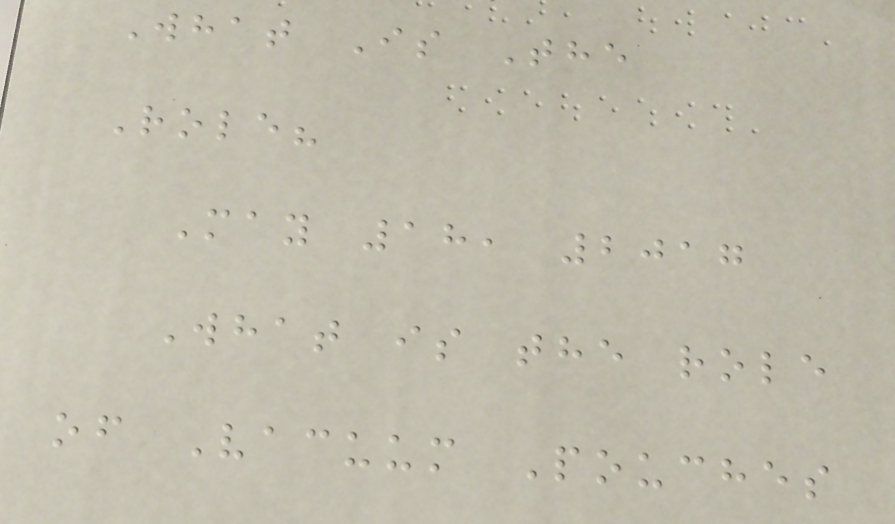What Is The
Role?
May 18, 2017
What is the role
of Vacuum Pouches
